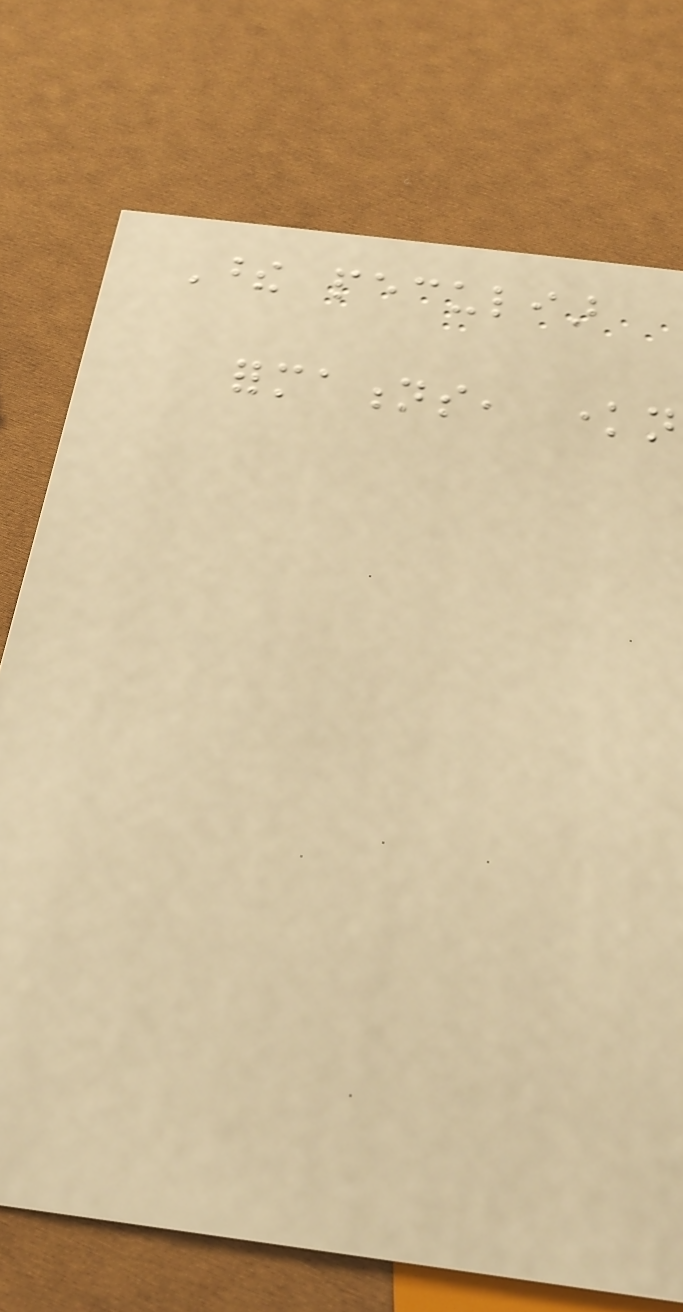These peculiar
formations, known
